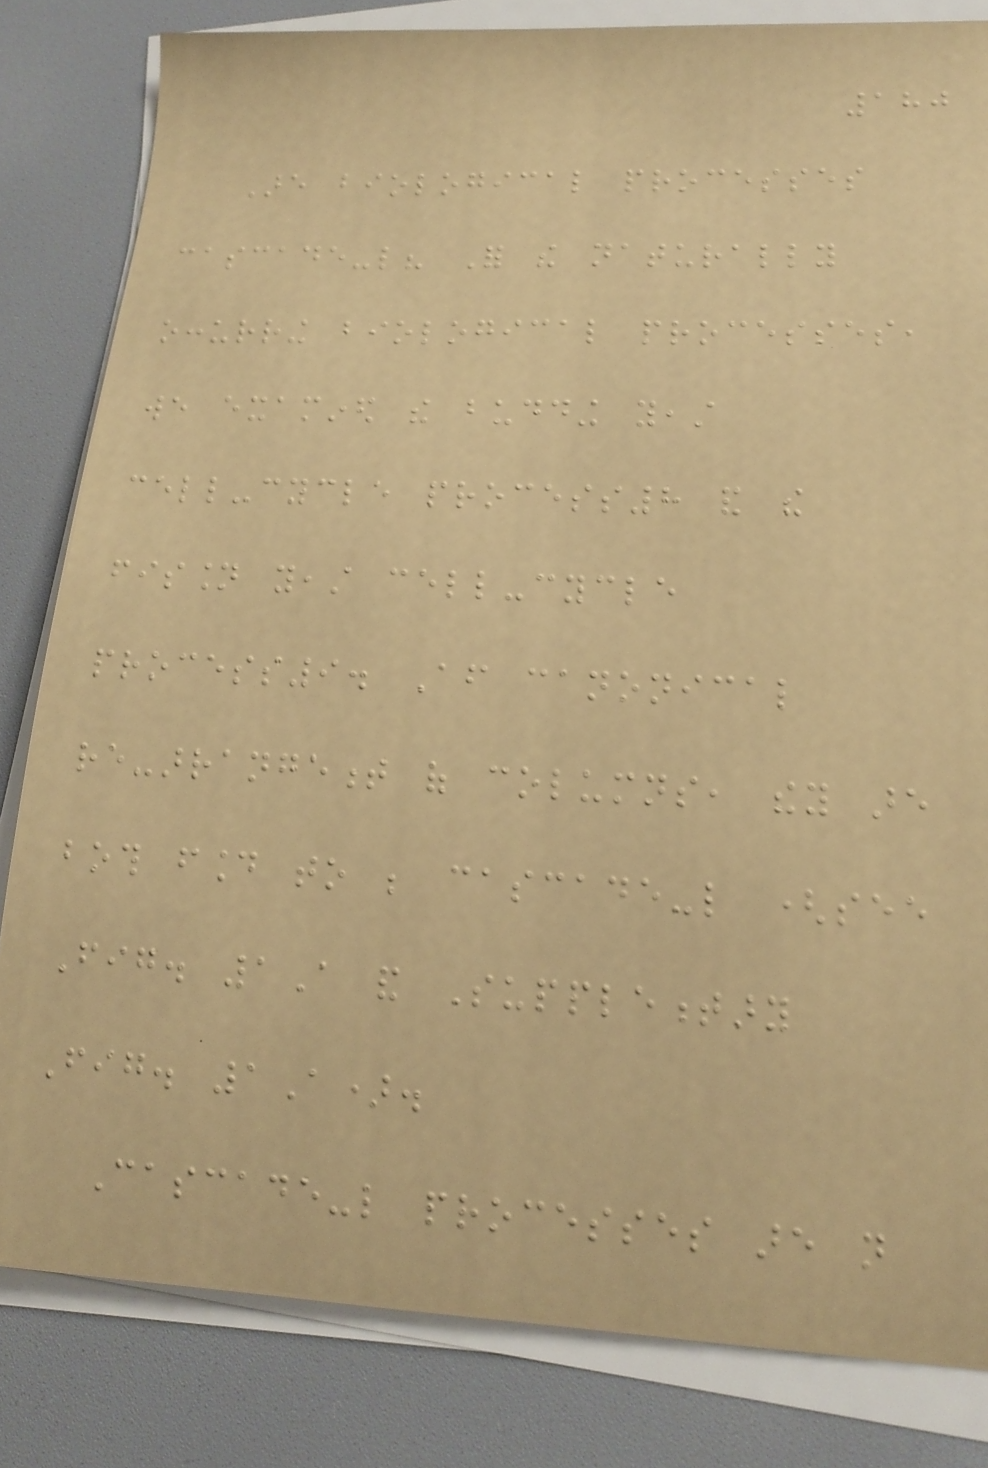180
Are biological processes
cascade-like? For the naturally
occurring biological processes,
we examined the budding yeast
cell-cycle process8 and the
fission yeast cell-cycle
process9. After canonical
re-arrangement of columns, they are
both found to be cascade-like (see
Fig. 1A and Supplementary
Fig. 1A).
Cascade-like processes are not
